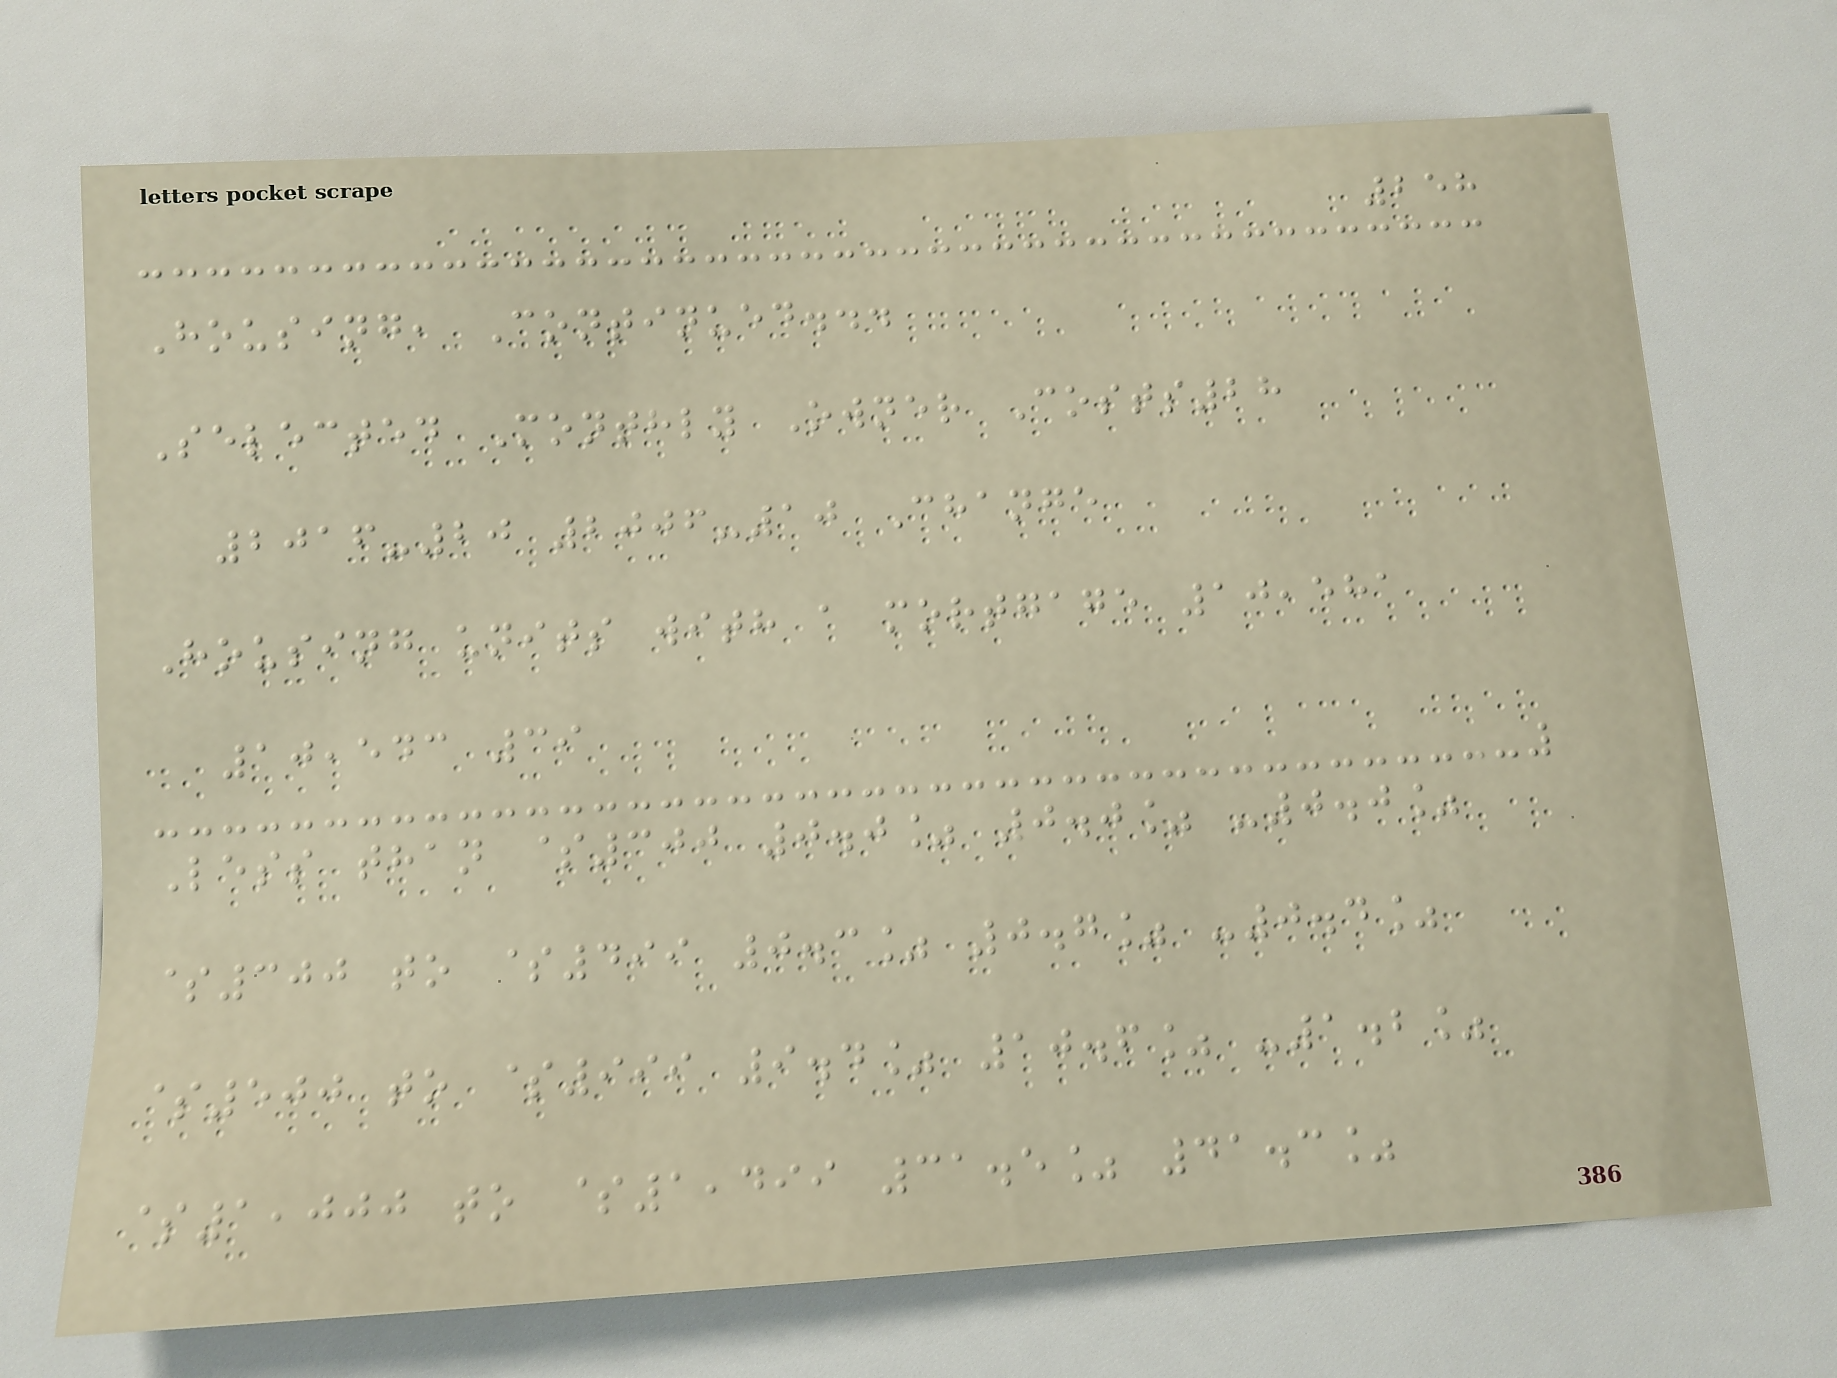258
Housing, Continued...
Selected Monthly Owner Costs28
2016-20 2006-10 Change
Housing units with a mortgage 10,581
10,543 39
Less than $300 0.0% 0.0% -0.0%
$300 to $499 0.3% 0.7% -0.4%
$500 to $999 9.4% 10.6% -1.2%
$1,000 to $1,499 31.5% 41.3%
